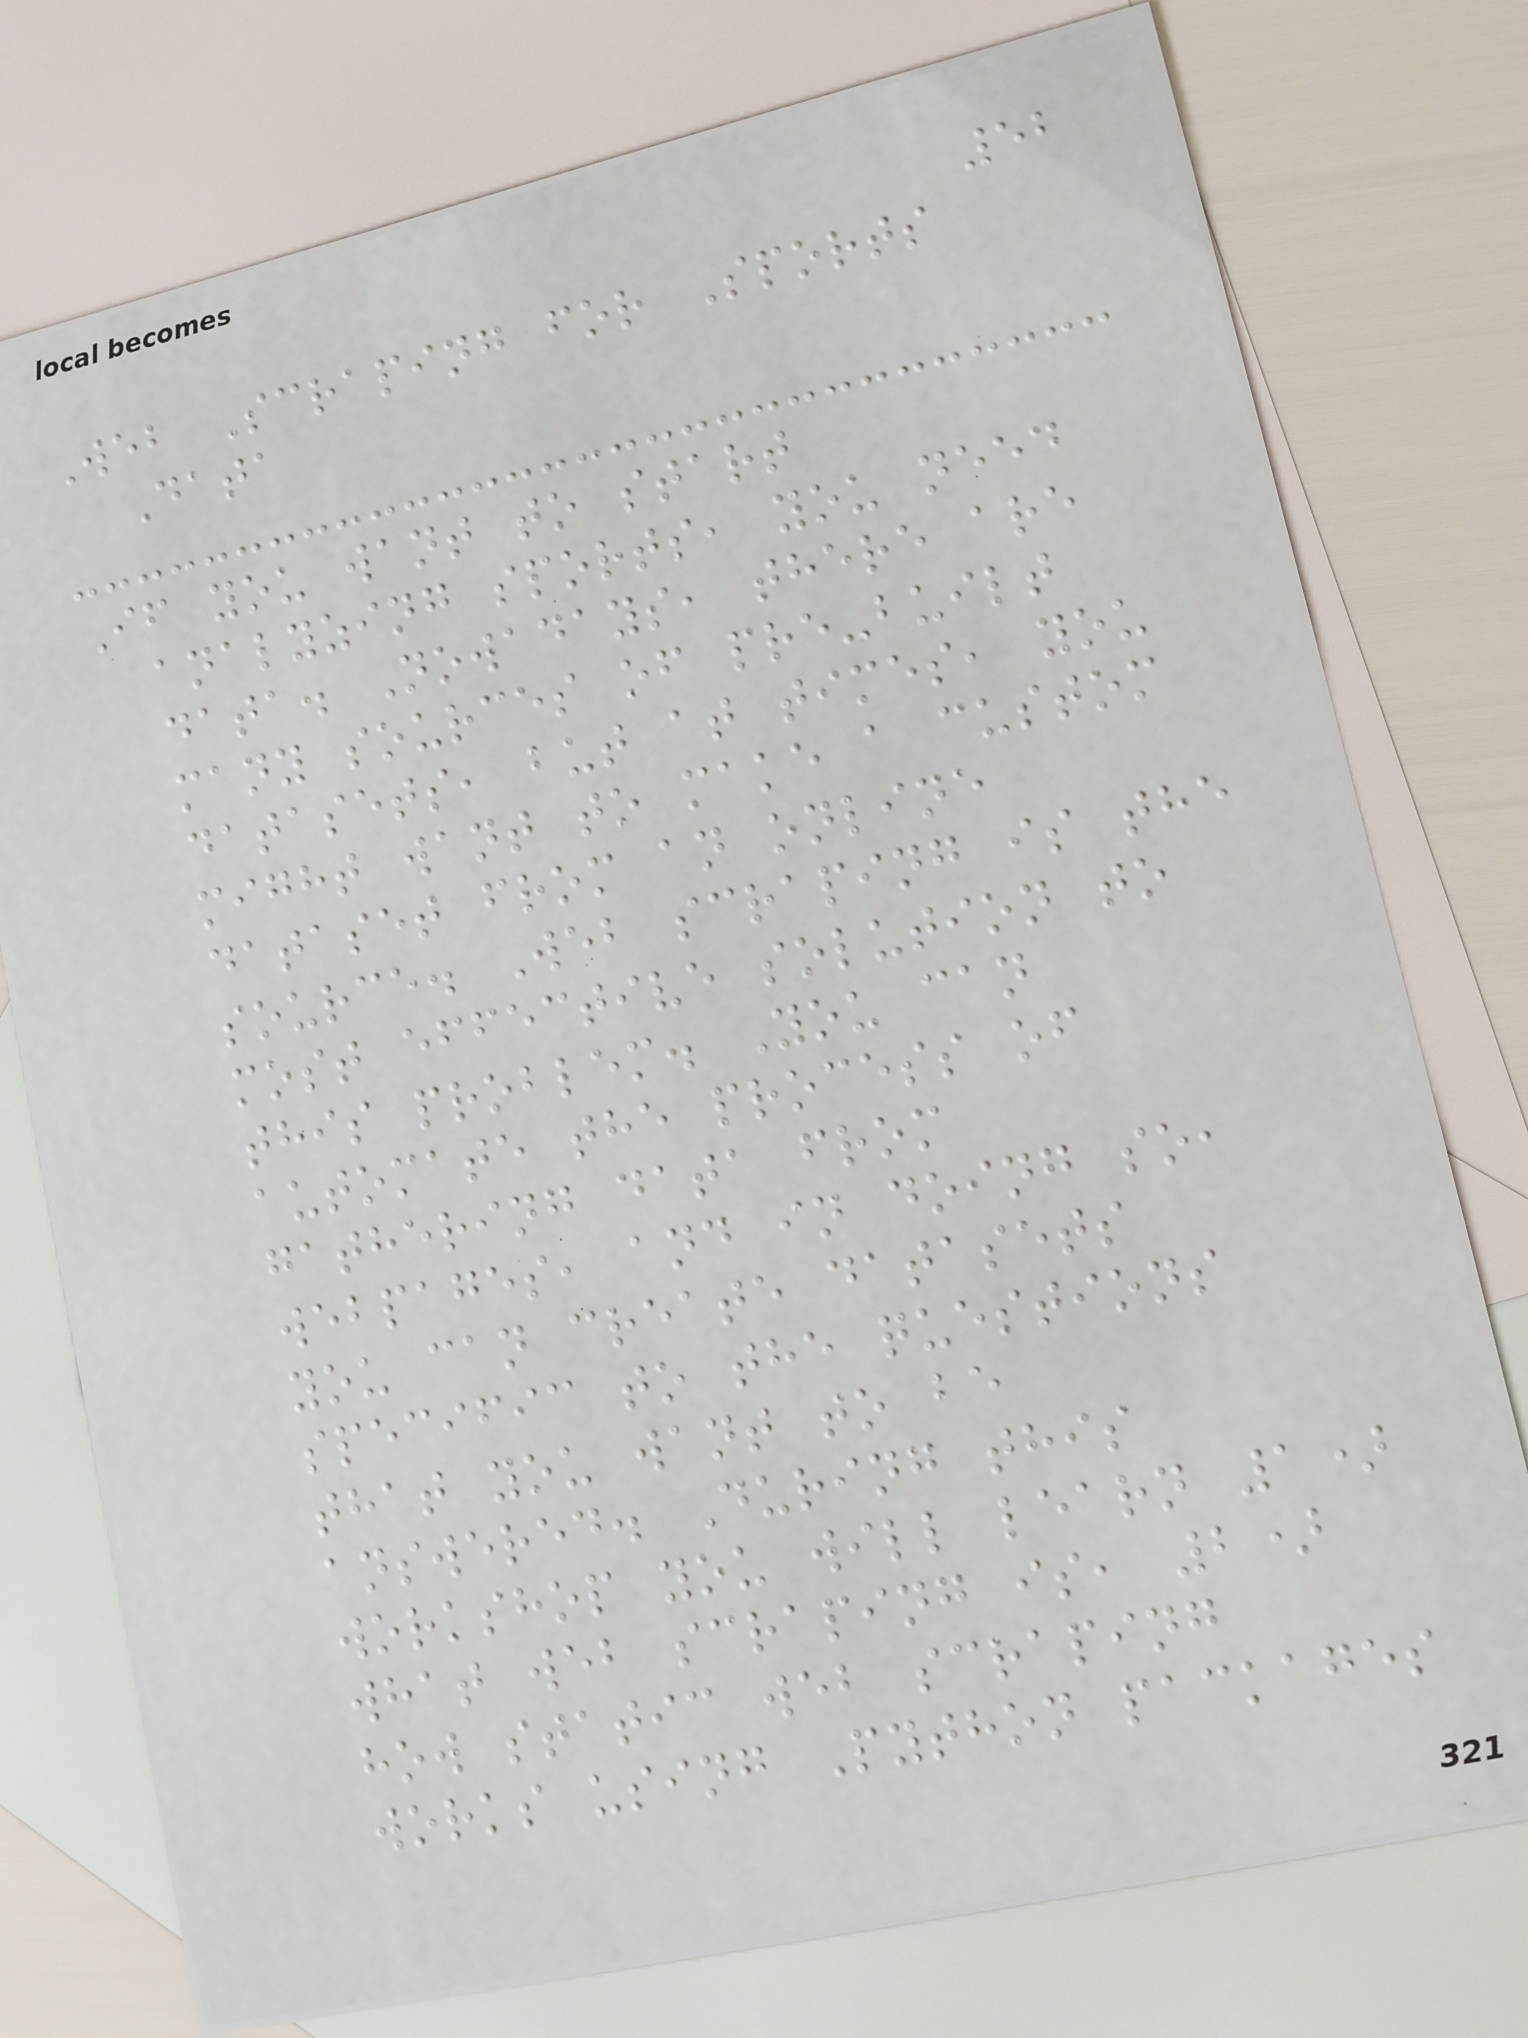52
Web Scraping for Sports
Data
If you want to start
analyzing sports, you need
data. Nowadays, there are
many sources of pre-built
datasets, but at times, you
might want to make a custom
dataset from an online
source. Web scraping is the
most effective solution to
this problem. You can
automate the process of
gathering data from
webpages, and in doing so,
you can create datasets
specific to the questions
that you want to be
answered. During this
workshop you will learn 1)
what web scraping is, 2)
how static web scraping
works using Python packages
